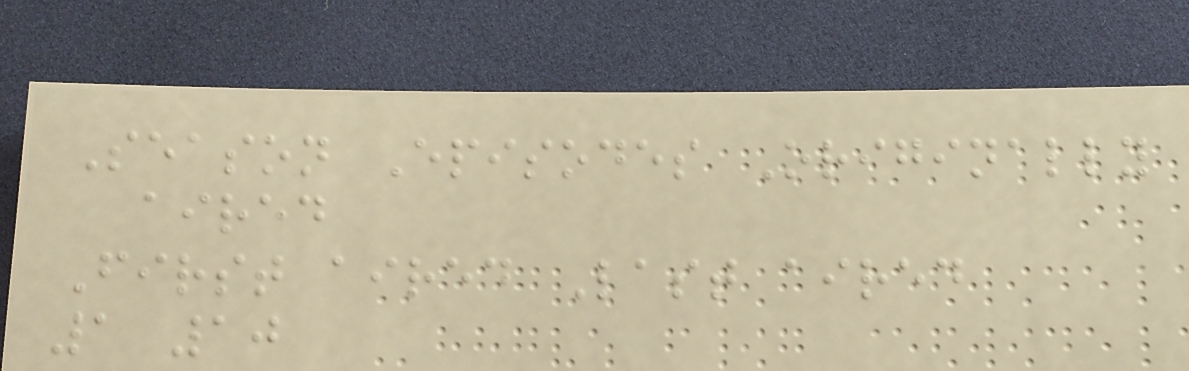Season Episodes Originally
aired
First aired Last aired
1 10
